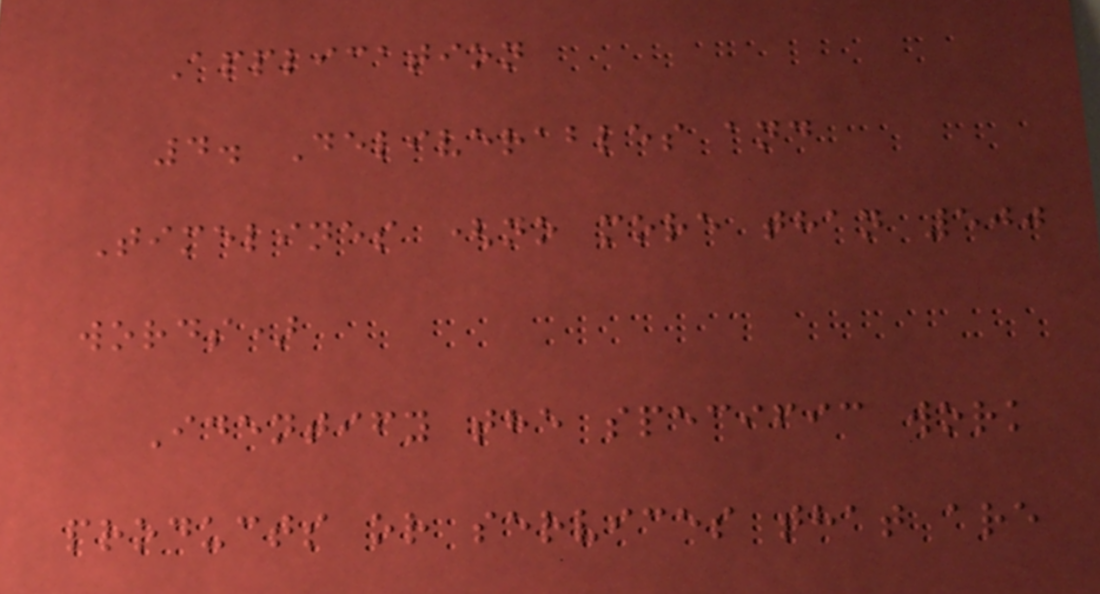Application
4. Deliverables and
Timelines (no more than 500
words)
Identify the specific work
products or services that are
